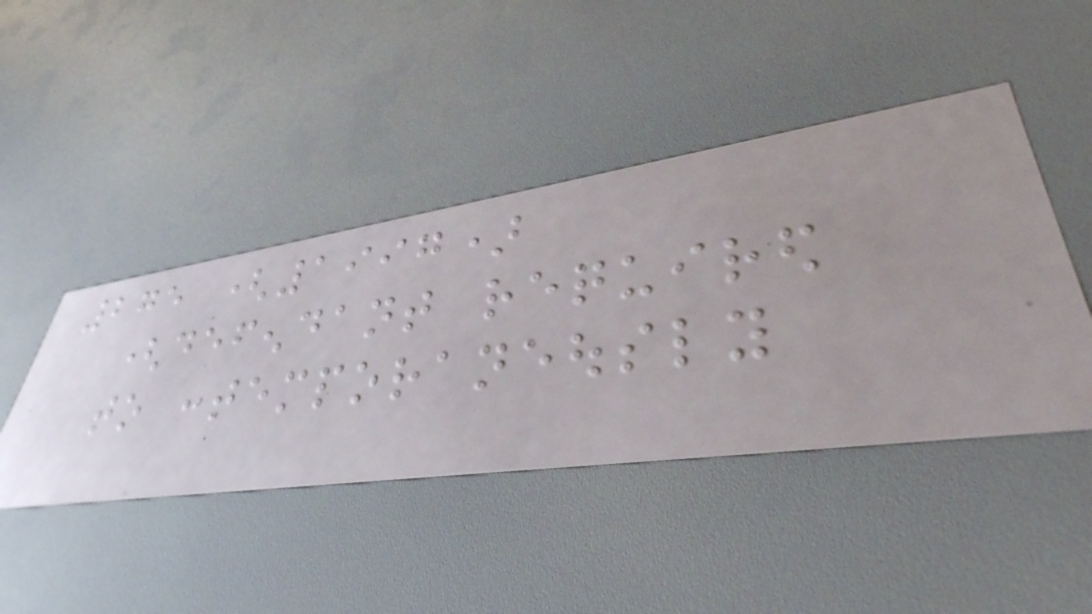275 (1997)
(defendant required
to contemporaneously
